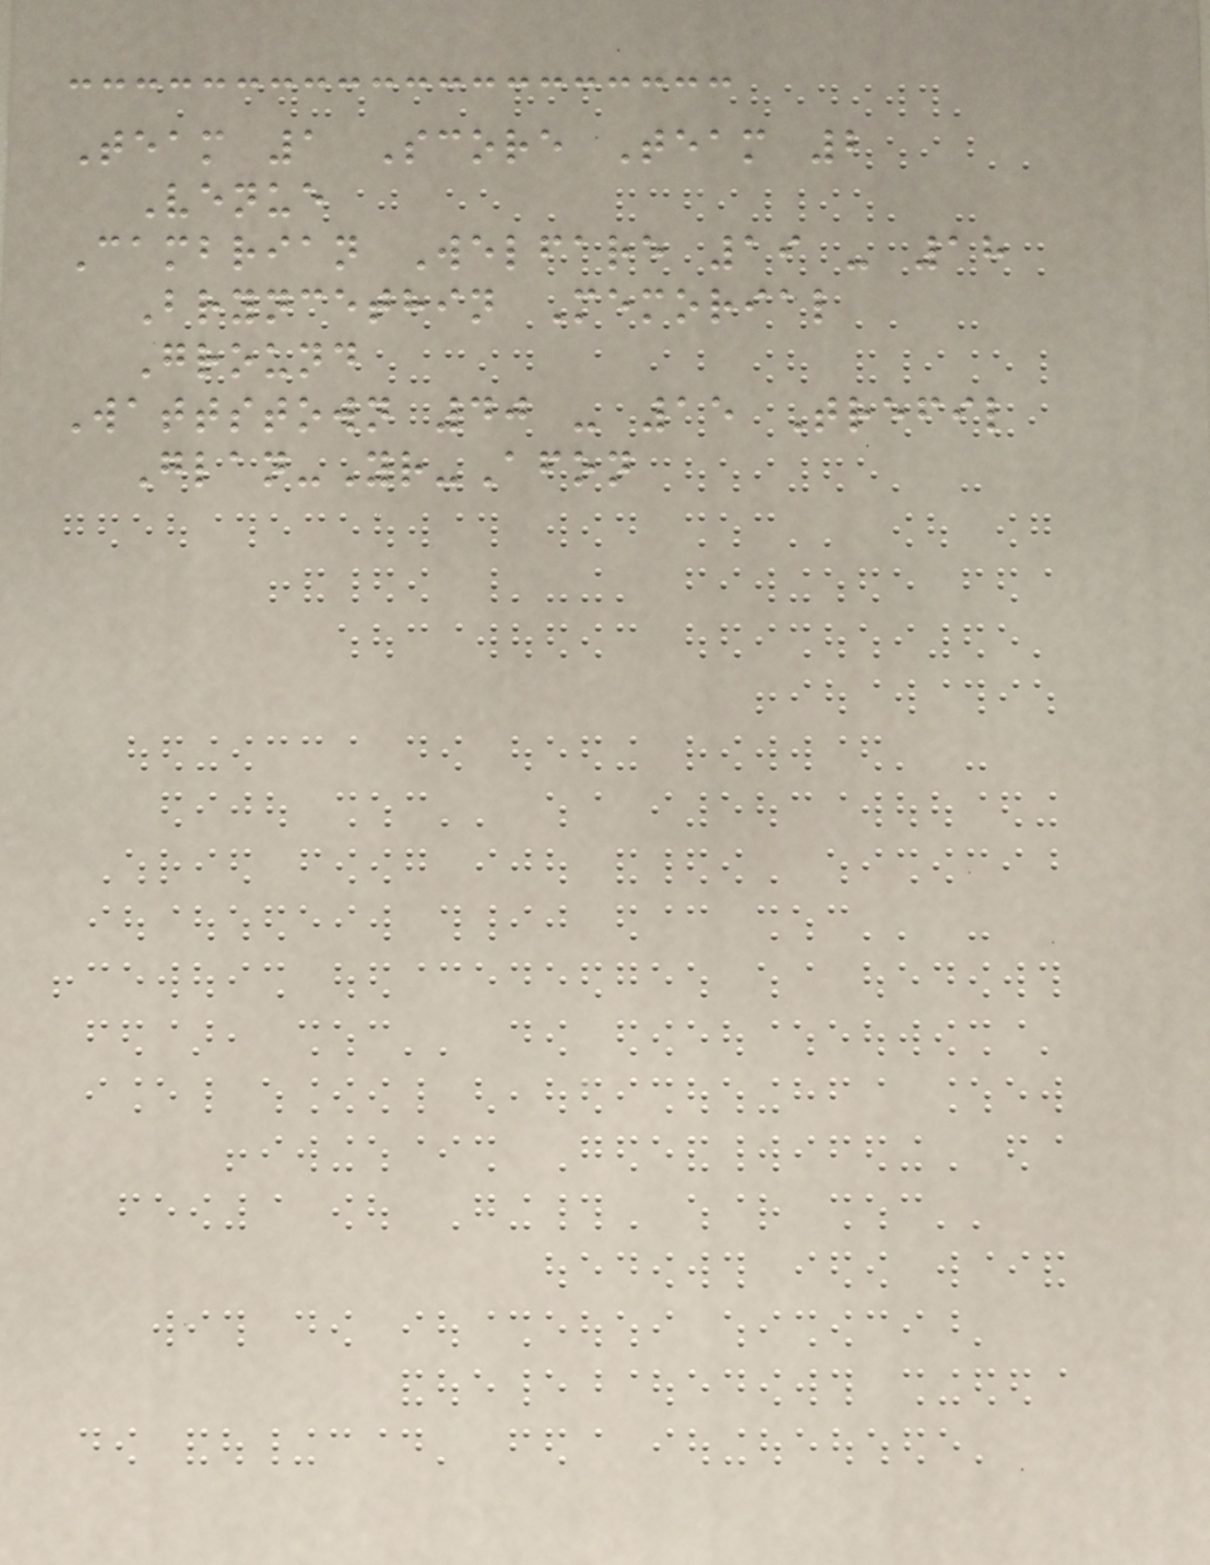Team 1 Score Team 2
Venue
Cambrian Welfare 19 - 18
Bryncethin Memorial
Ground
Wattstown 40 - 15 Trefil
Glan-Yr-Afon
